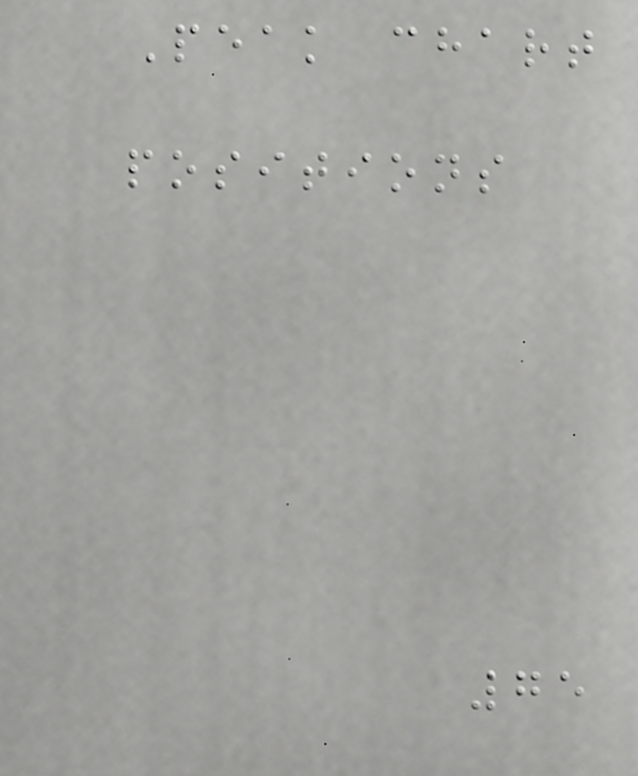Peak chart
positions
75
